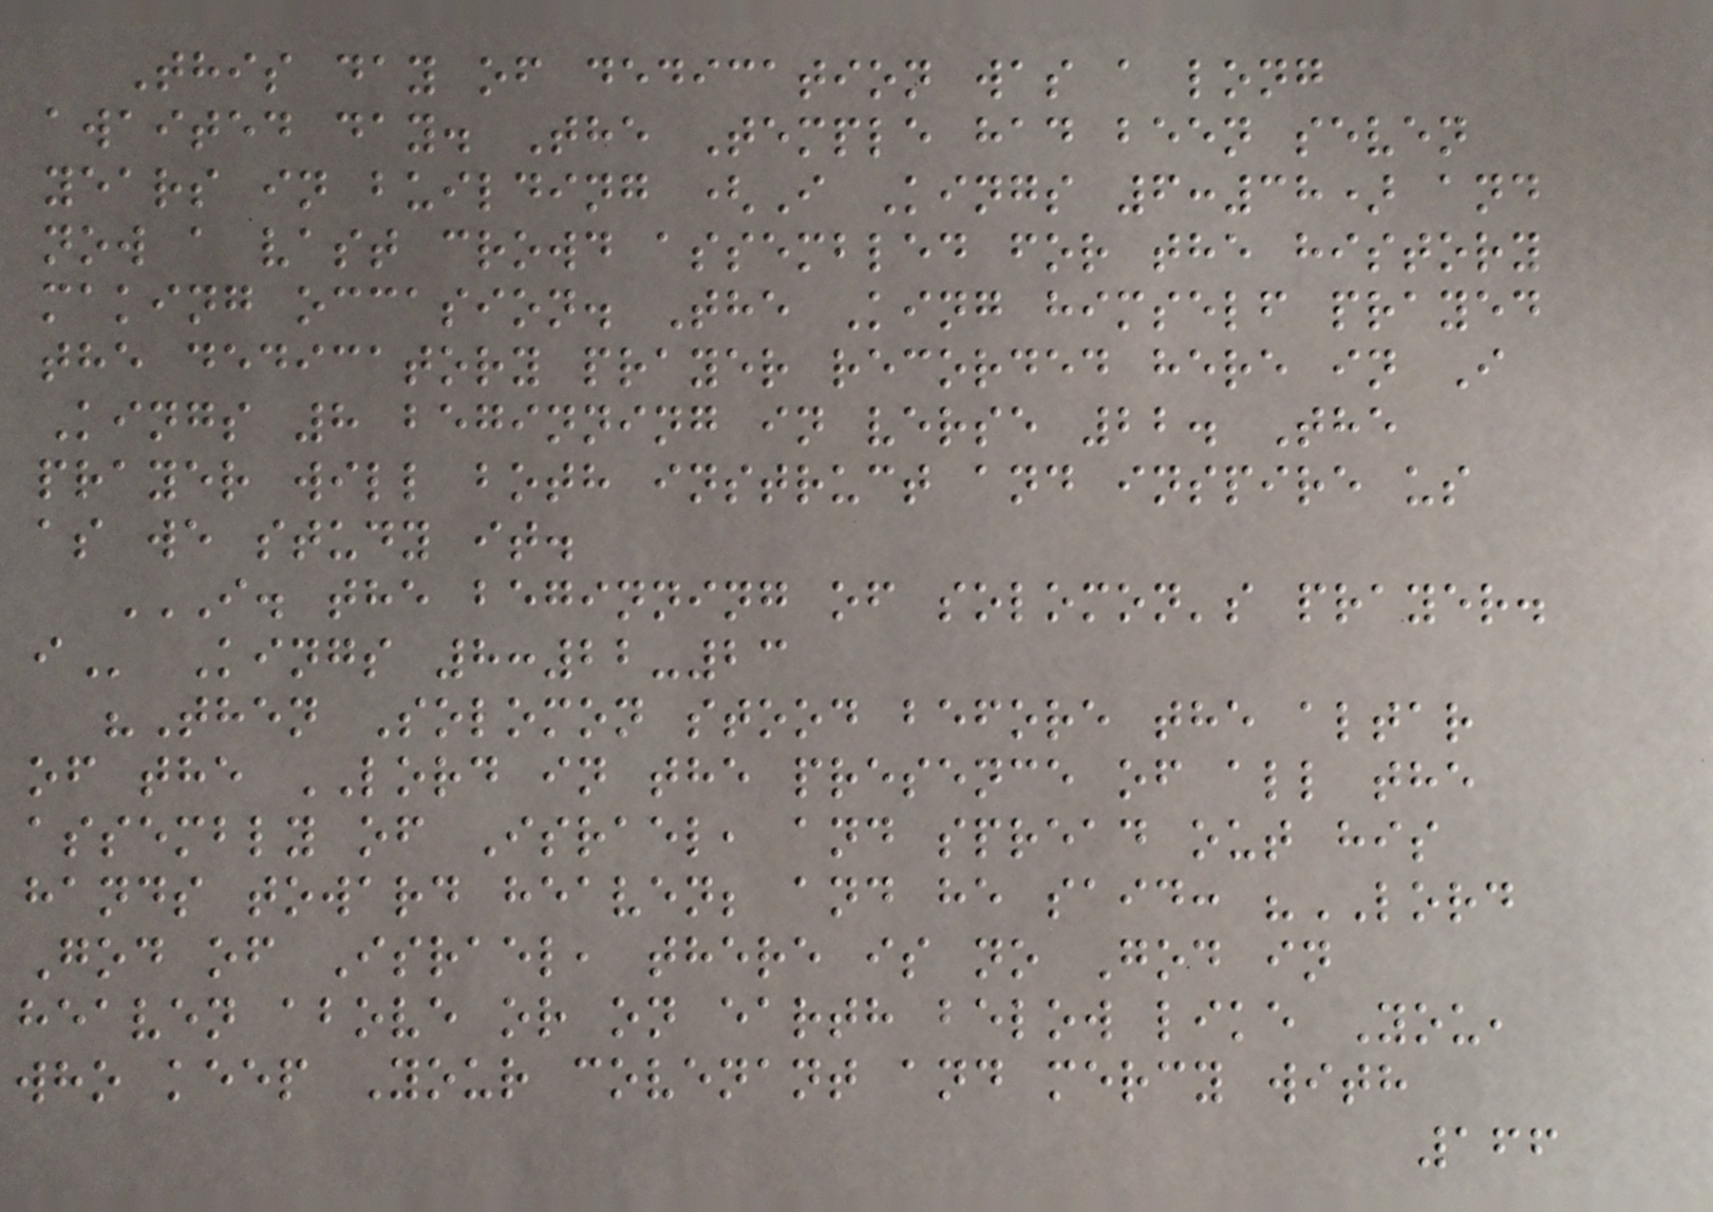This day of dedication was a long
awaited day. The Temple had been seven
years in building (I Kings 6:38) and
now a vast crowd assembled for the history
making occasion. The King himself prayed
the dedicatory prayer recorded here in I
Kings 8 beginning in verse 22. The
prayer will both instruct and inspire us
as we study it.
I. THE BEGINNING OF SOLOMON'S PRAYER.
I Kings 8:22-23
"Then Solomon stood before the altar
of the LORD in the presence of all the
assembly of Israel, and spread out his
hands toward heaven; and he said: "LORD
God of Israel, there is no God in
heaven above or on earth below like You,
who keep Your covenant and mercy with
166
